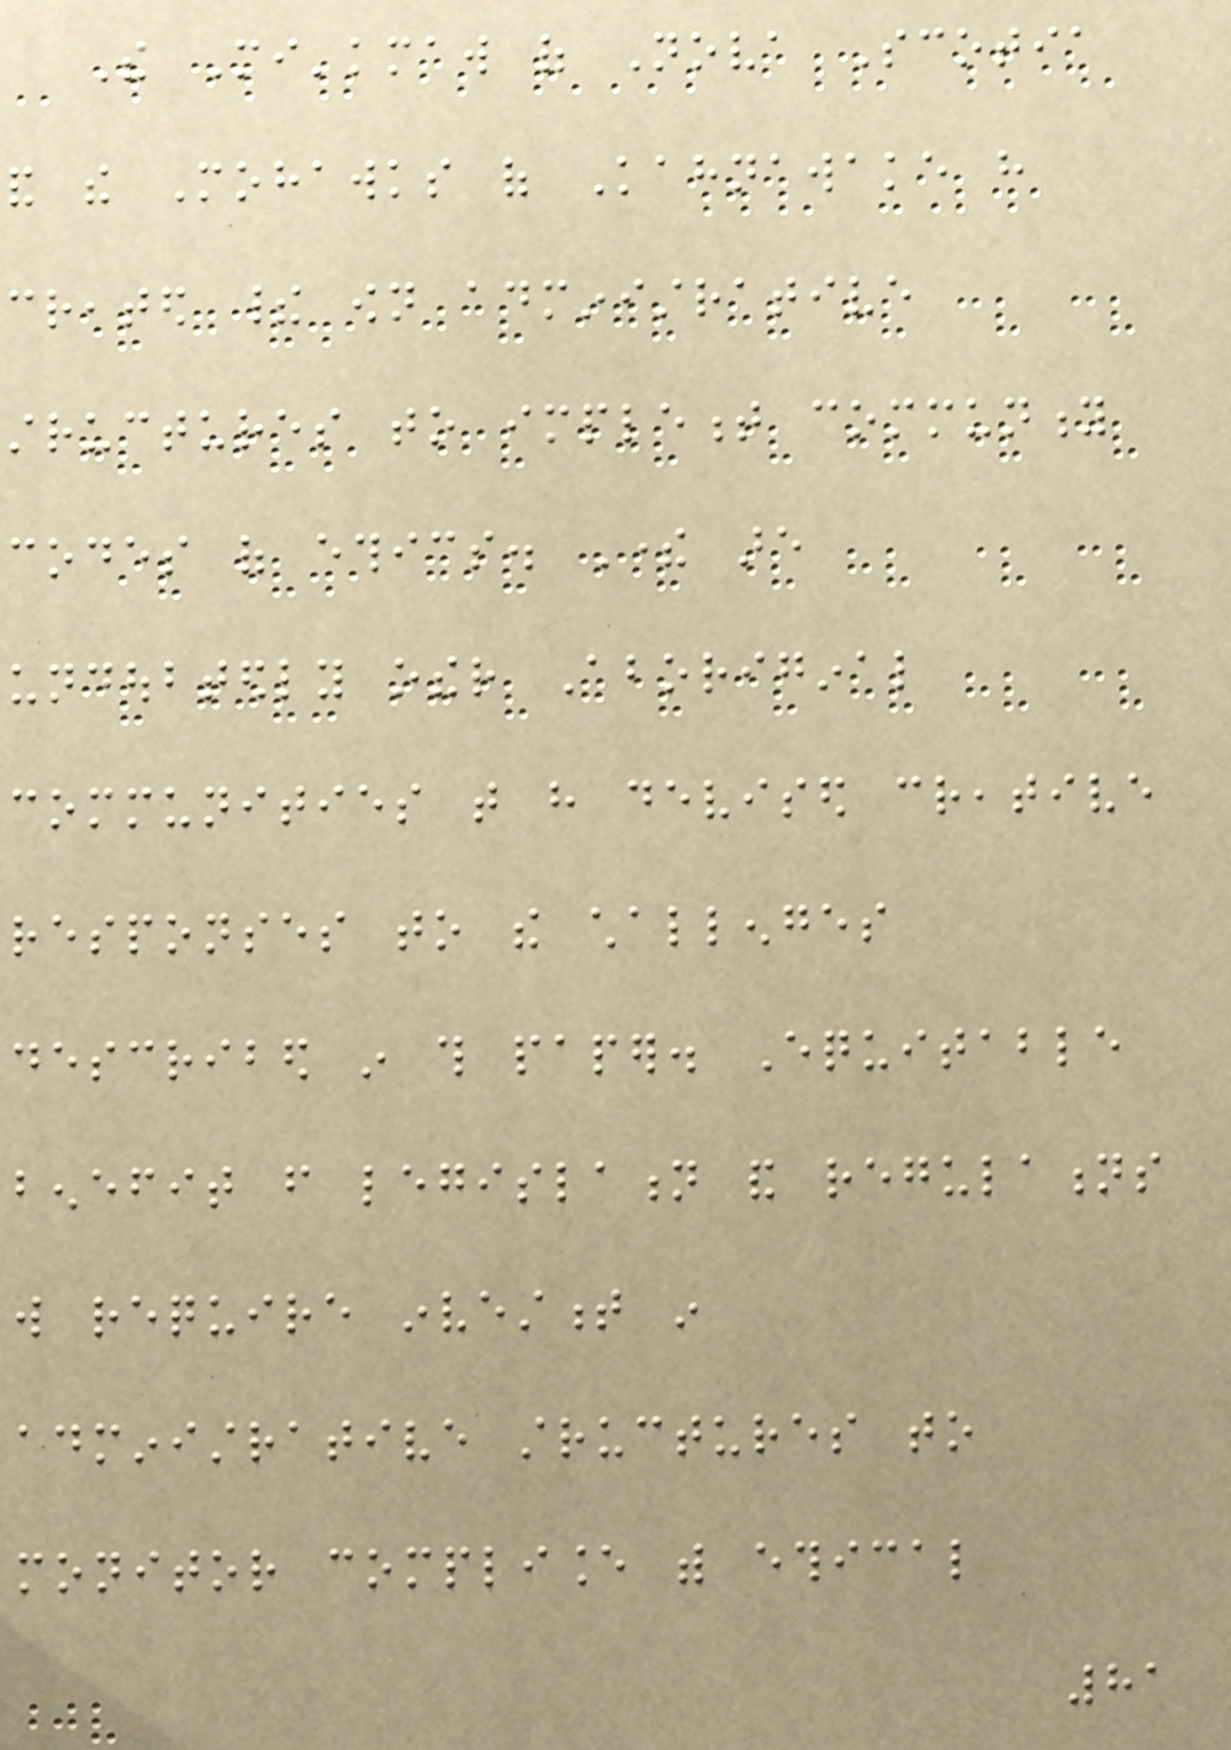The Mi'kmaw of Nova Scotia
and the Mohawks of Kahnawake have
created their own administrative
structures to implement community
codes of ethics. There are
undoubtedly other Aboriginal
communities that have devised creative
responses to the challenges
described in this paper. Equitable
benefit from legislation and regulations
will require investment in
administrative structures to
monitor compliance with ethical
81
